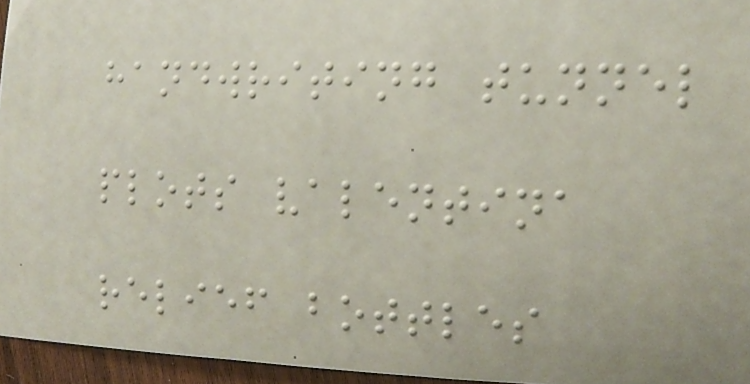handwriting tunnel
plots valentina
relief bottles
